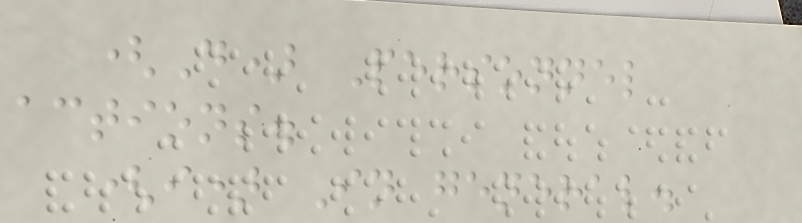(D) Personnel
actions.
(i) In general.
